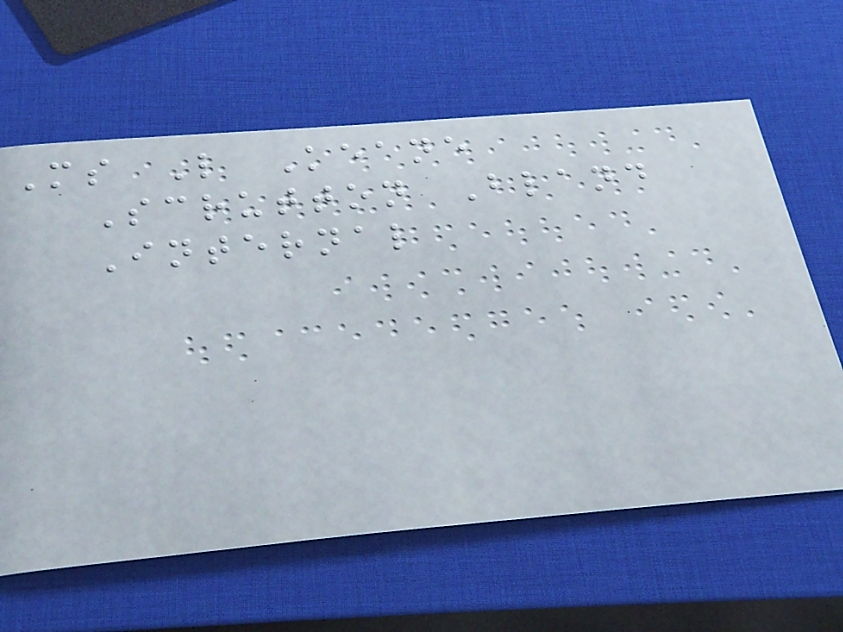Ms L Keane
Scrutton Bland
Internal
